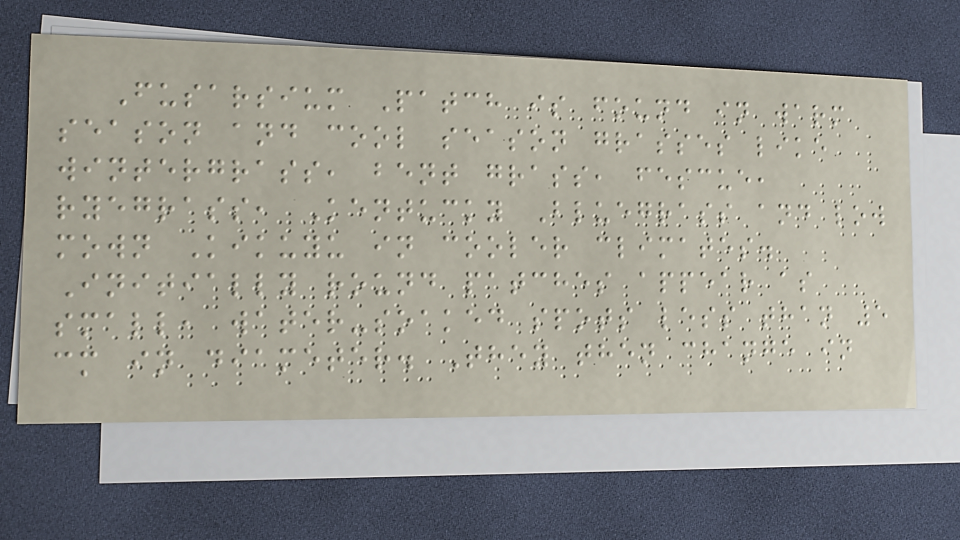Fusarsium Patch is found in warm
season and cool season grasses like
wintergrass, bent grass, fescue,
ryegrass, Kentucky Bluegrass and low
mown Kikuyu in cooler climates.
Initially round patches appear as
small, water-soaked spots less than 5
cm in diameter. They then change in
